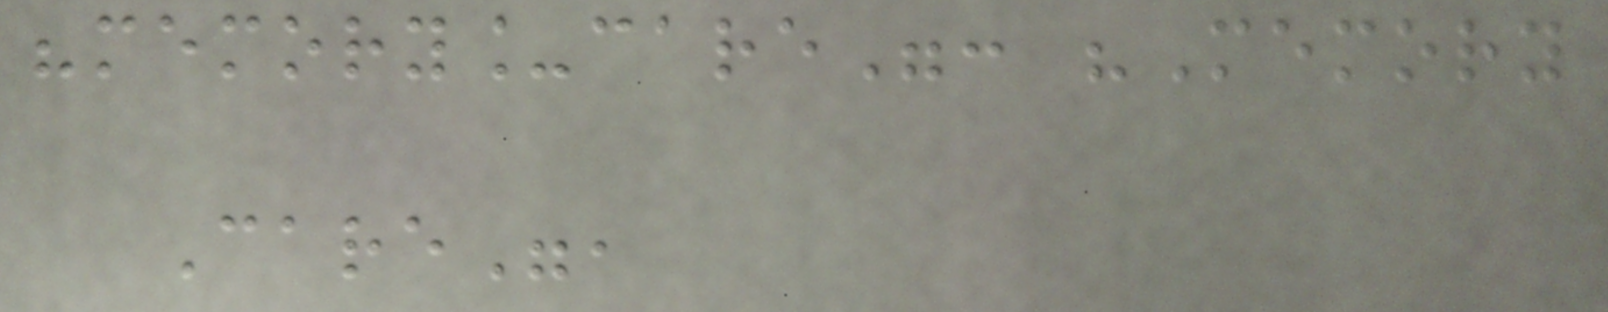"memory_care": "Memory
Care",
